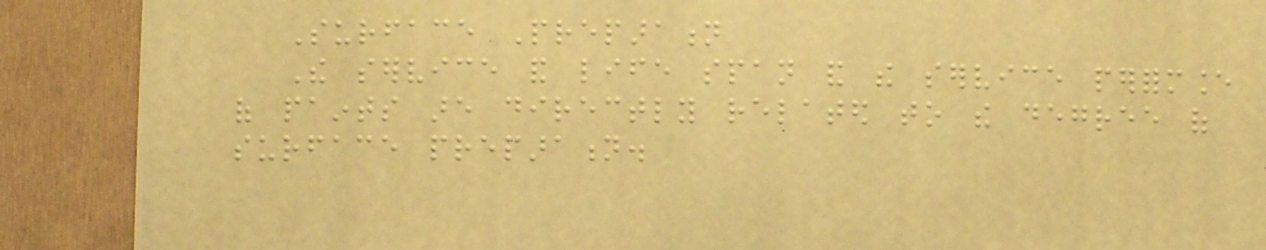Surface Preparation
The service and life span and the service performance
of paints are directly related to the degree of
surface preparation.
